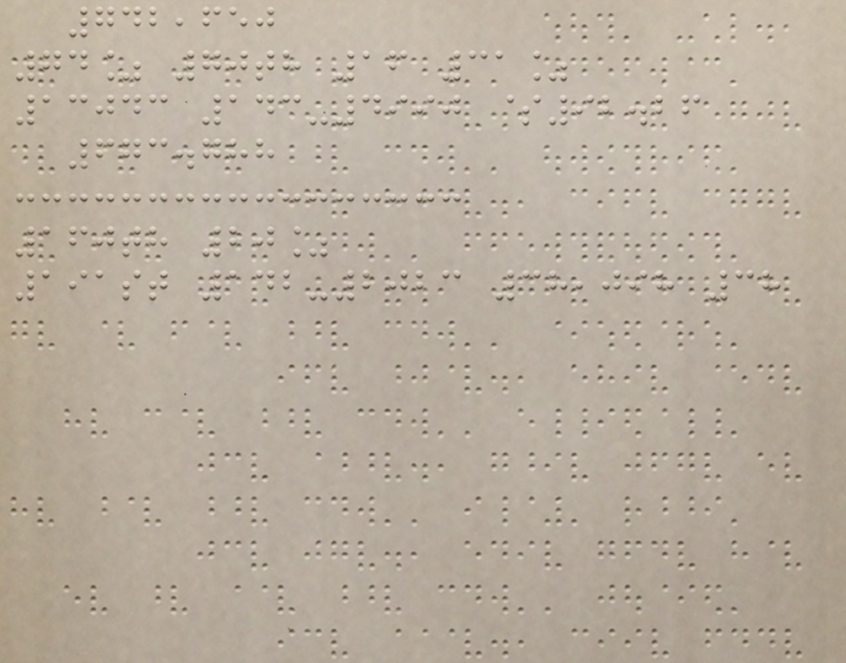742,650
74% 70th 16 31%
13043 143-4990 $92.26
673.788
160th 20%
191st 142-2023 38,098 38
